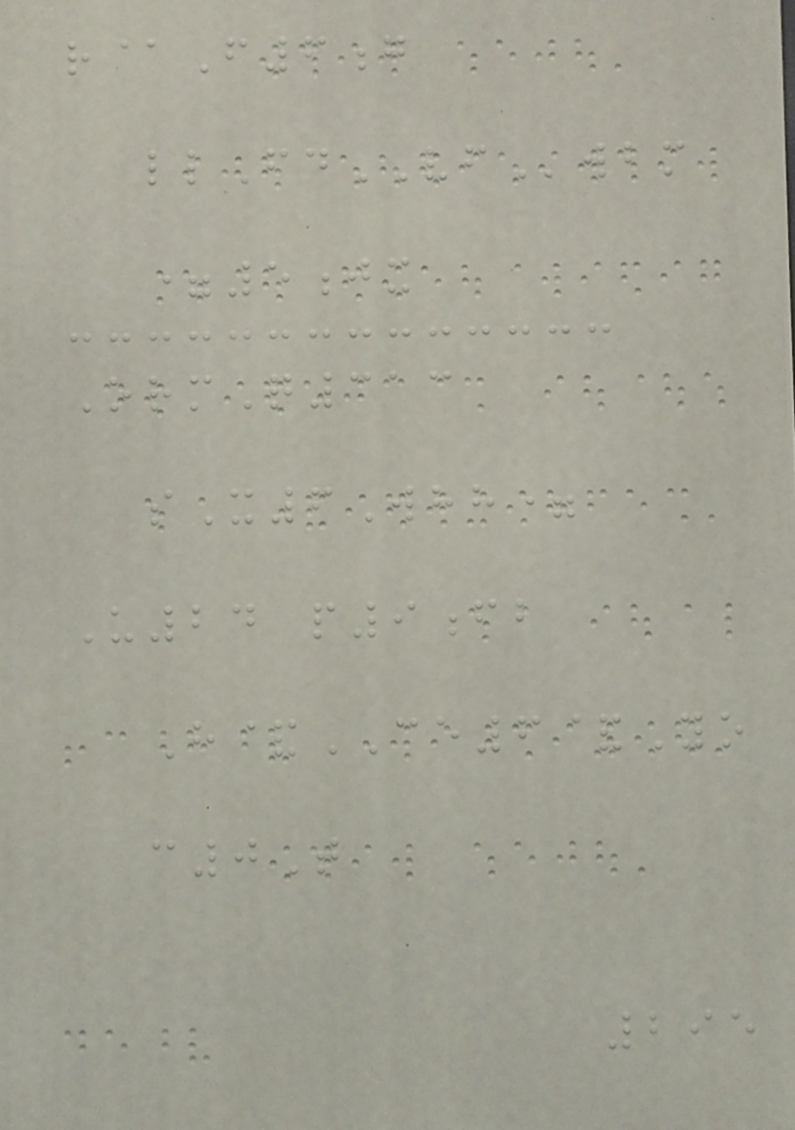r@F6g
llFdVFwbm
=5jx
OrmQ313
sX6Whh=
U24 p9fb
H&CE6&Yo
c0T
295
